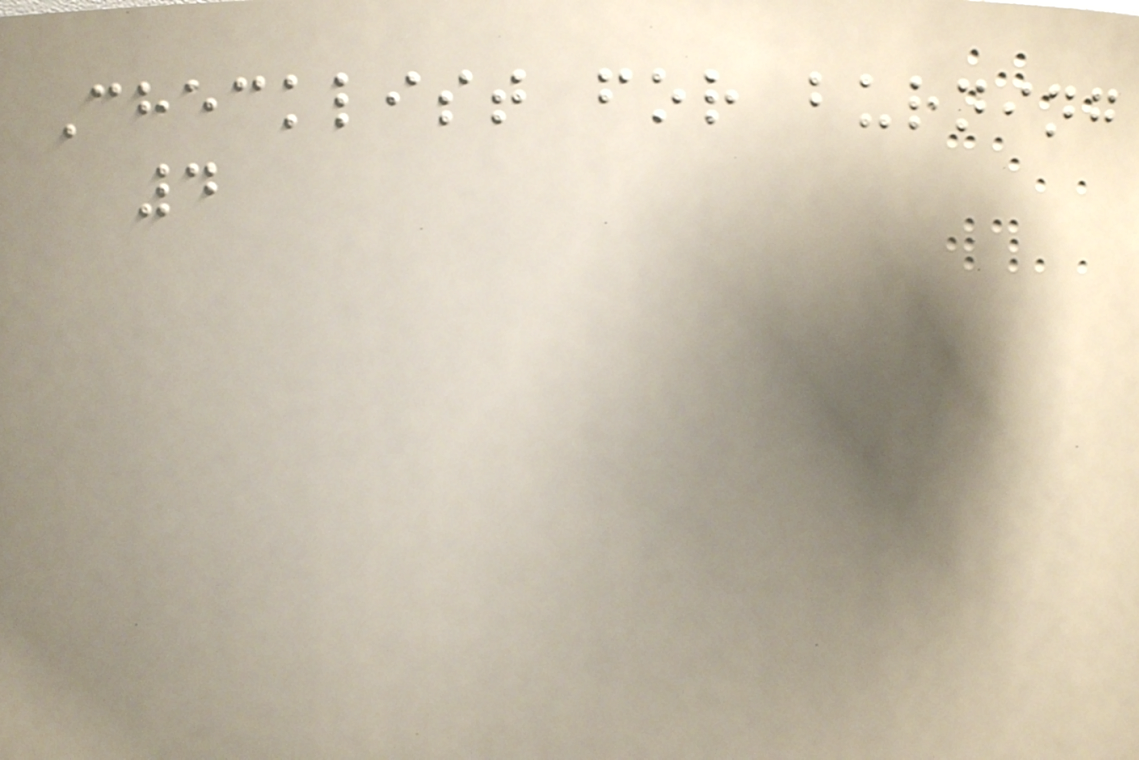Checklist for burning
4
